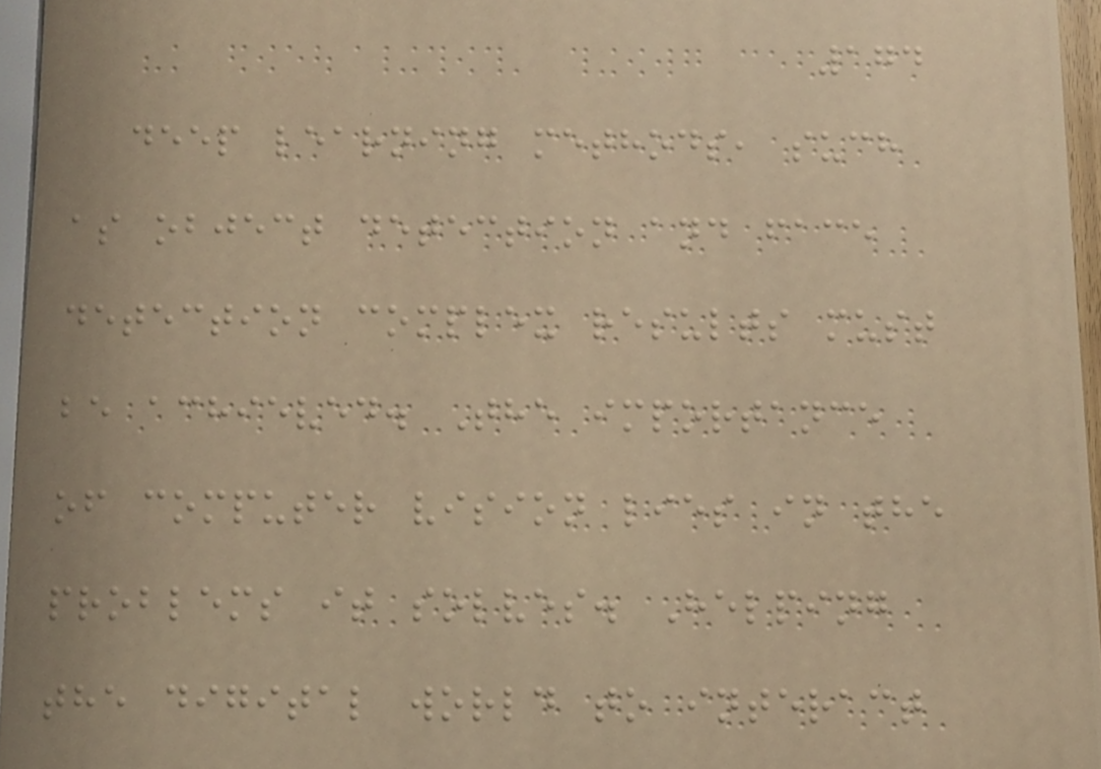174
deep learning methods, such
as object detection and face
detection complex results must
be achieved. The importance
of computer vision lies in the
problems it solves. Helping
the digital world to interact
